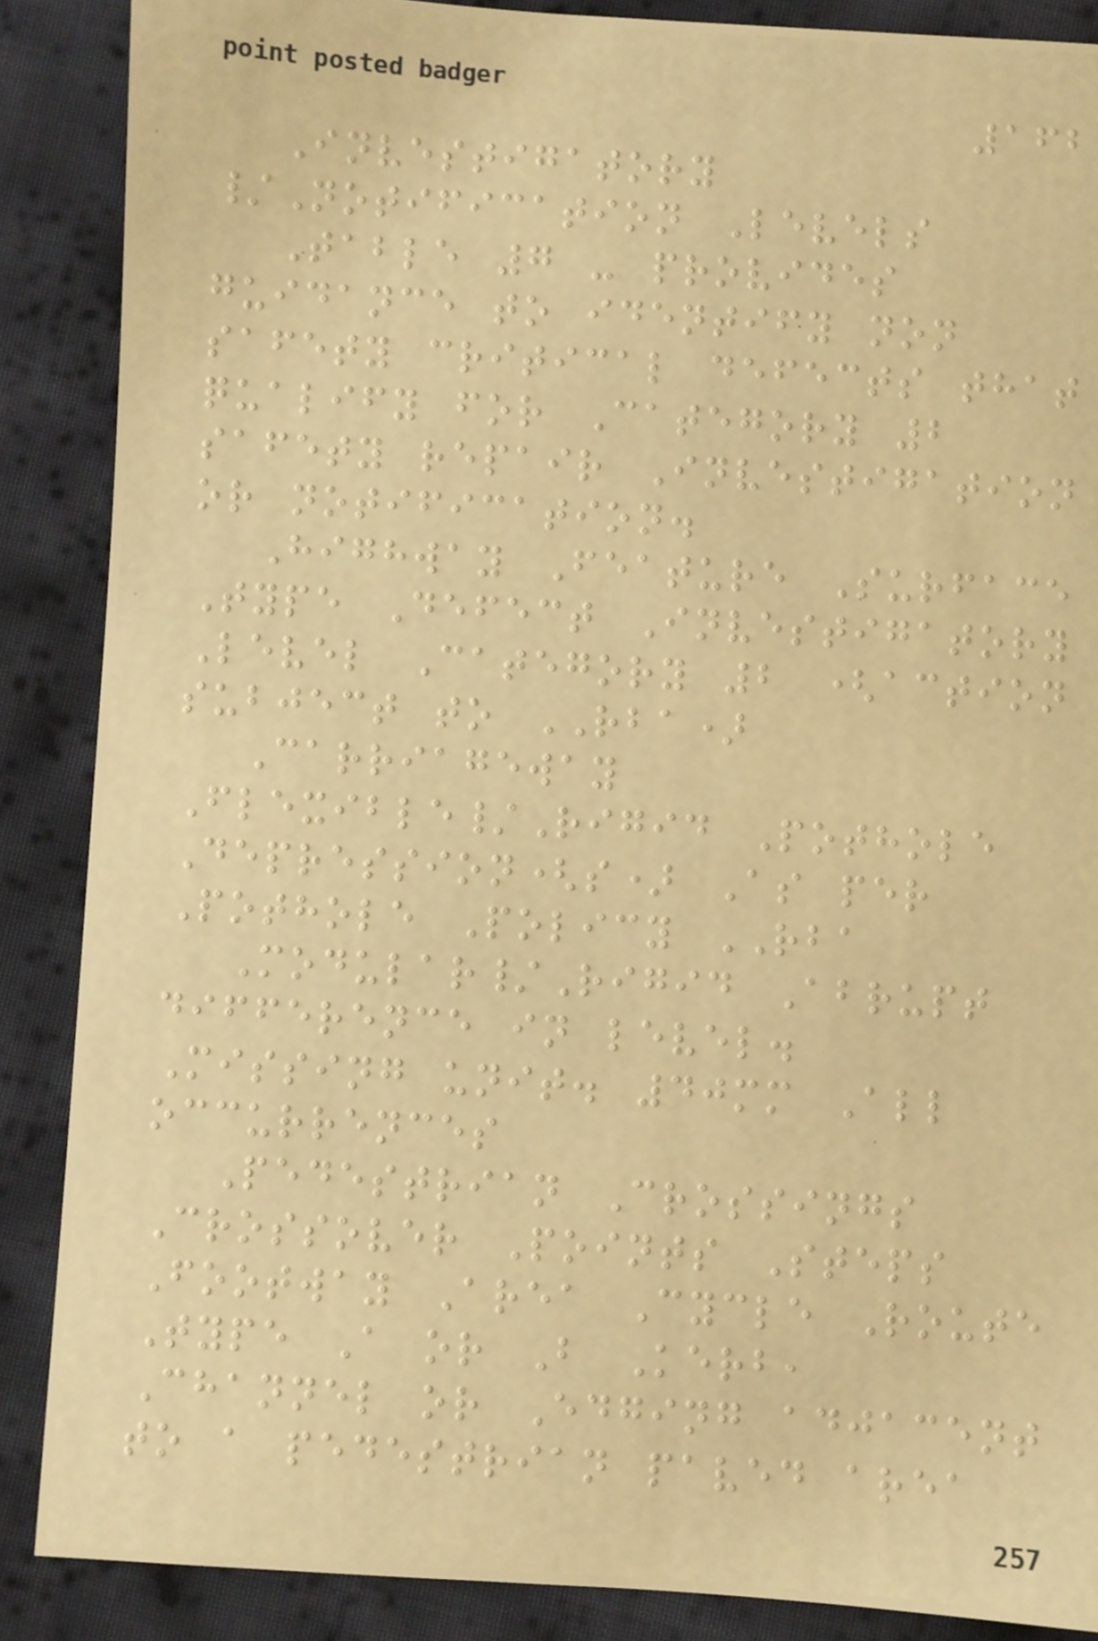162
Investigatory
/Notification Levels
Table 7 - provides
guidance to identify non
safety critical defects that
qualify for Category 2
safety repair Investigation
or notification.
Highway Feature Surface
Type Defect Investigatory
Level Category 2 (action
subject to RBA)
Carriageway
Flexible/Rigid Pothole
Depression(s) As per
Pothole Policy RBA
Modular/Rigid Abrupt
difference in level.
Missing unit. 40mm All
occurrences
Pedestrian Crossings
Crossover Points Steps
Footway Area Cycle Route
Type A or B Kerb,
Channel or Edging adjacent
to a pedestrian paved area
